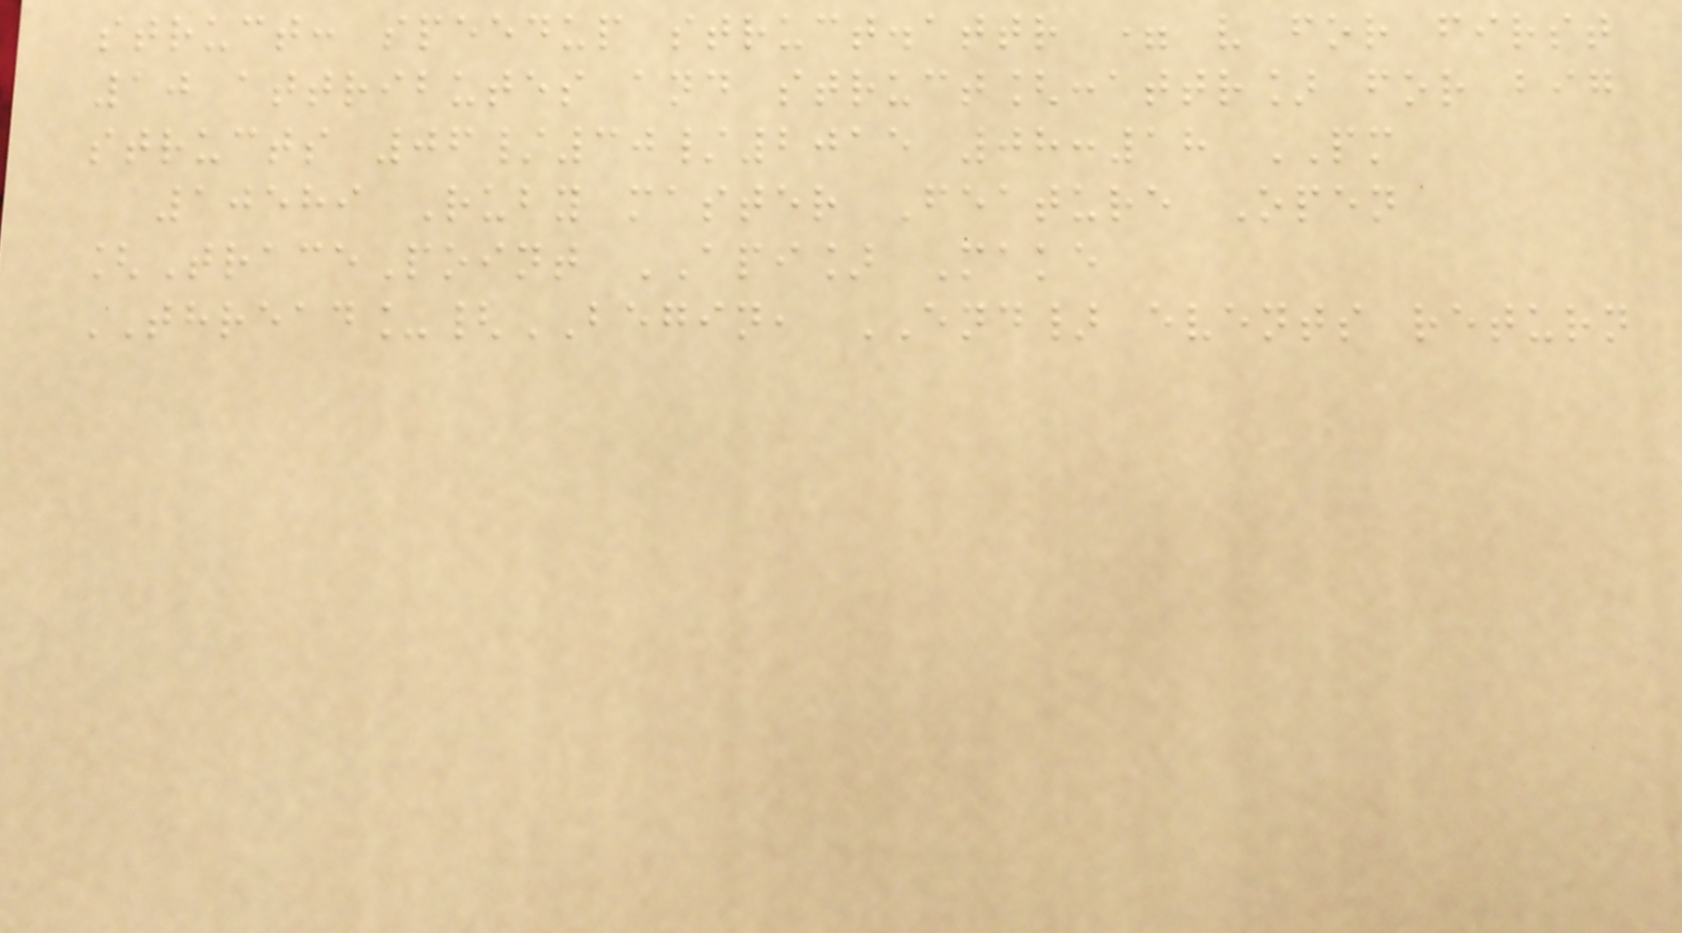struct: speedup struct.attr = v for first
10 attributes and struct[:attr] for big
structs 06/30/2015 08:18 PM
10589 Ruby master Feature Open
[TracePoint API] Make
THREAD_{BEGIN, END} events return
